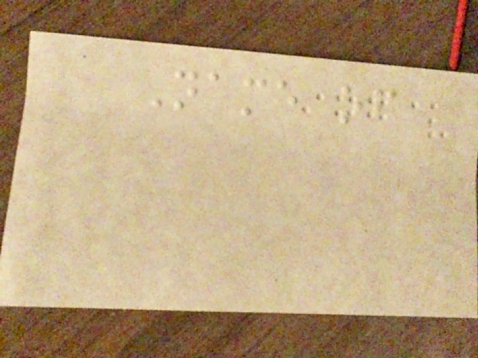Name of
